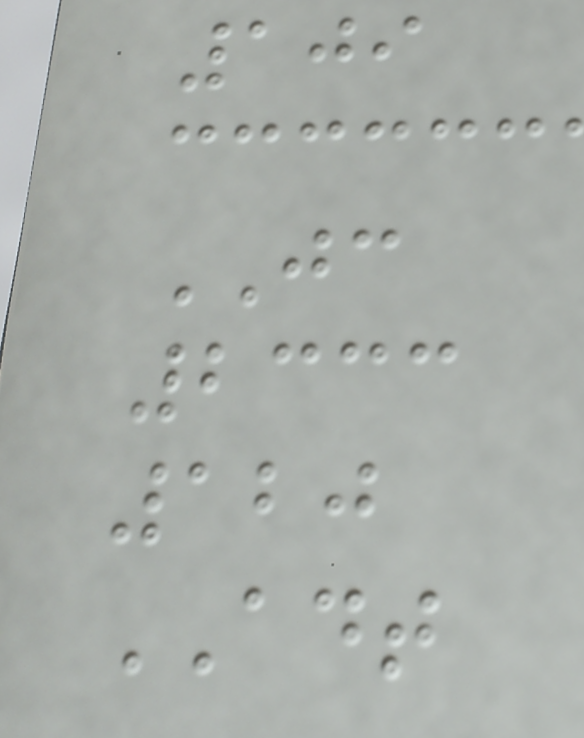109
JC
2333
120
ADT
